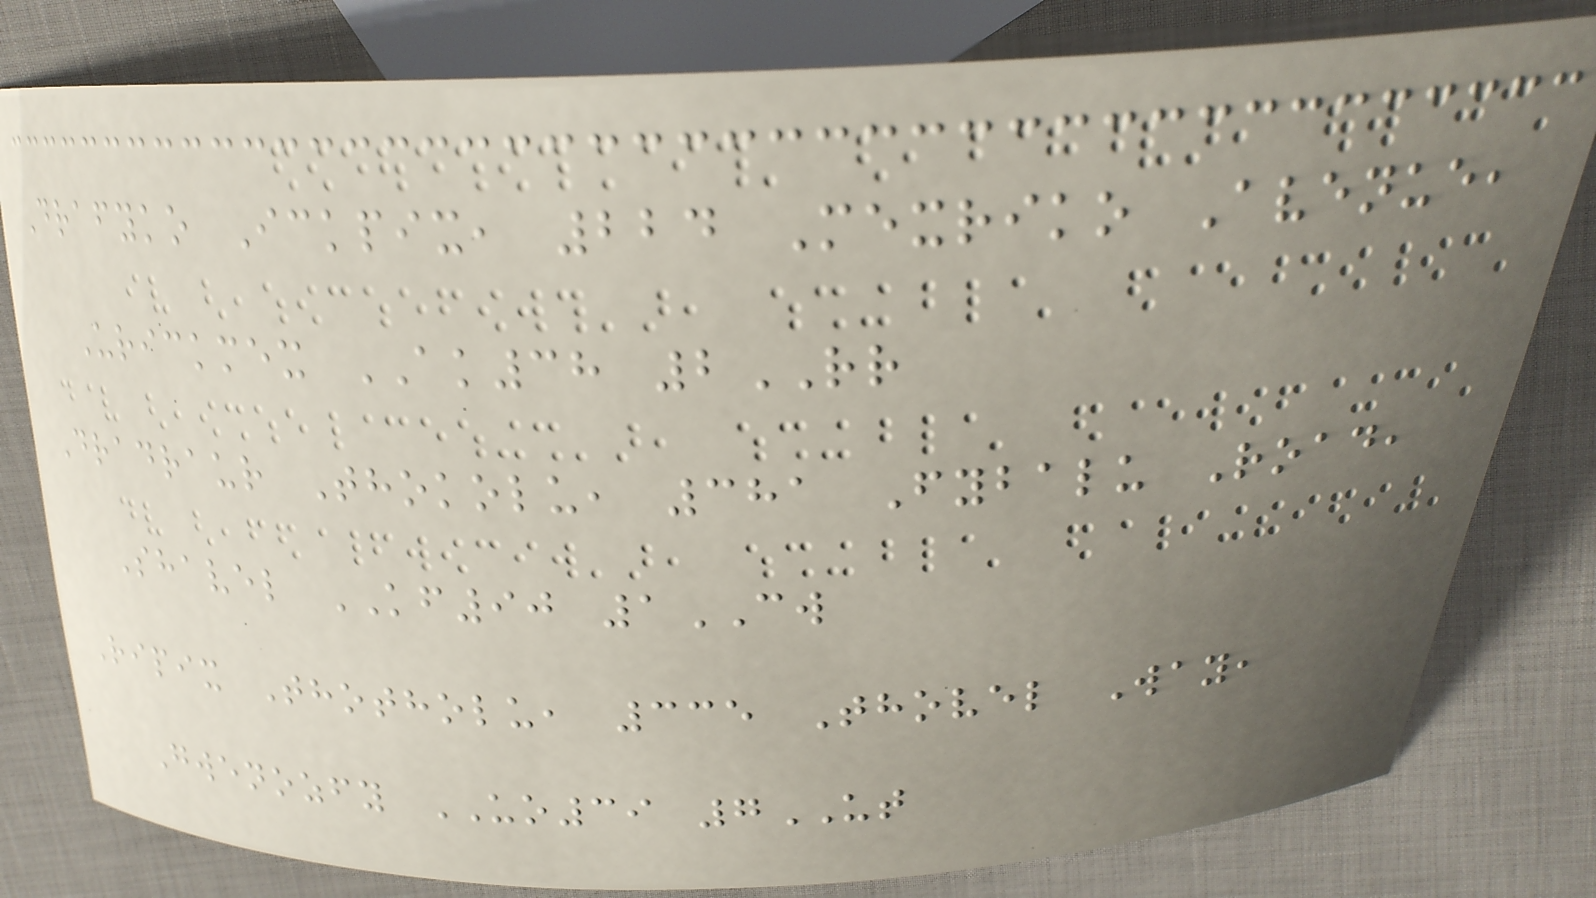Drafyko Ickpix, 224 Mexriko Avenue,
Urickmex AK38 2RR
Dradraur Thokolu, 381 Fybalu Road,
Shavel KF90 1CW
Ripix Thotholu, 335 Thovel Way,
Gwenozfy UO39 7UT
